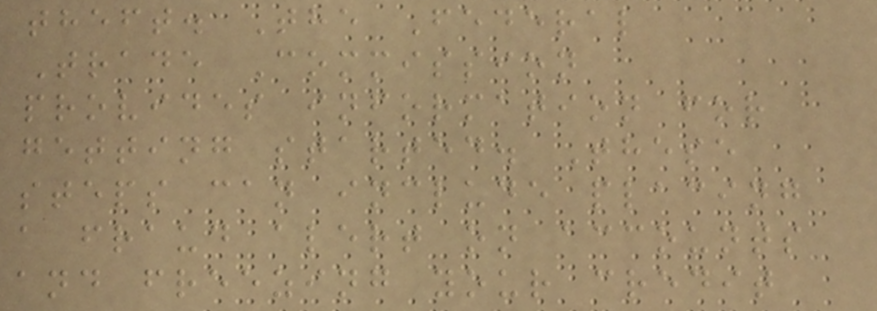theft. The Federal
Trade Commission
provides information for
getting started. These
steps can include placing
a fraud alert on accounts
and freezing your credit
